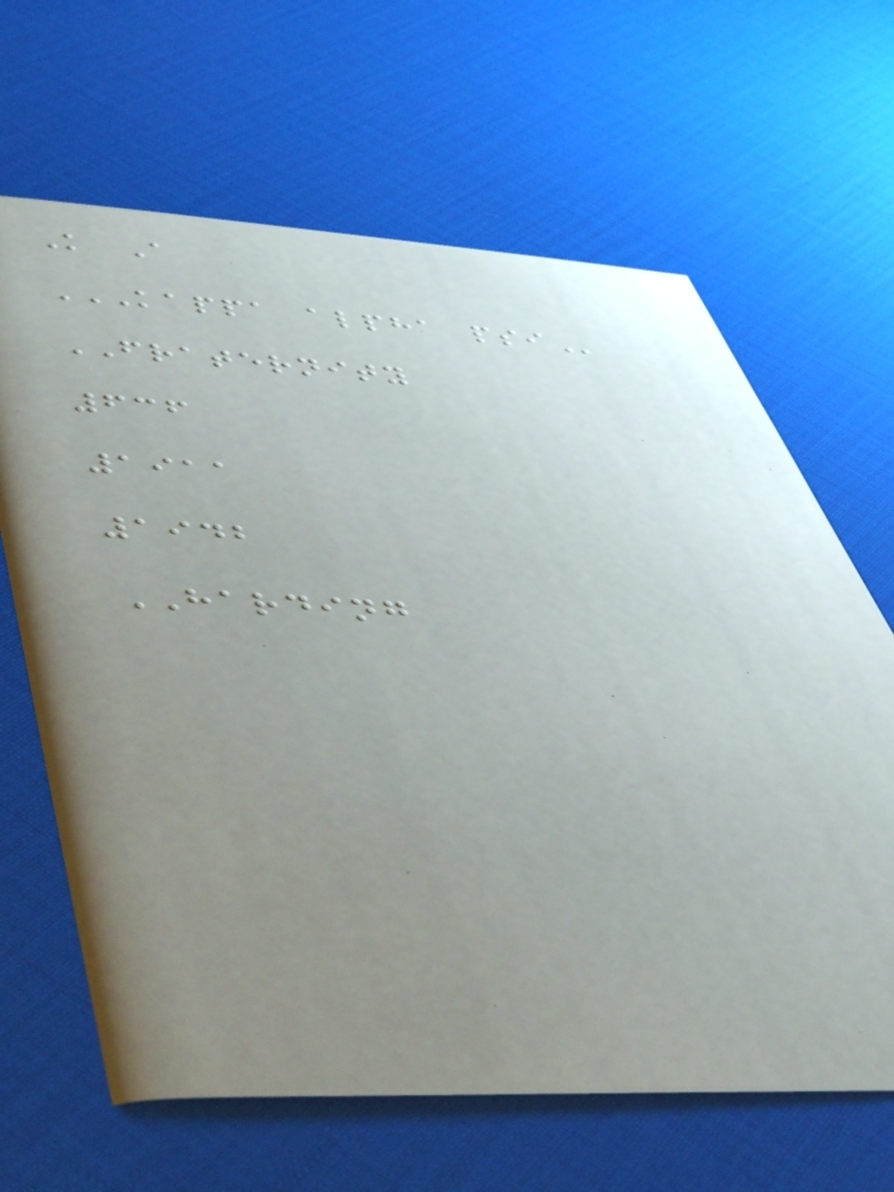K A
KAPPA ALPHA PSI
FRATERNITY
636
1911
1942
HARDING
